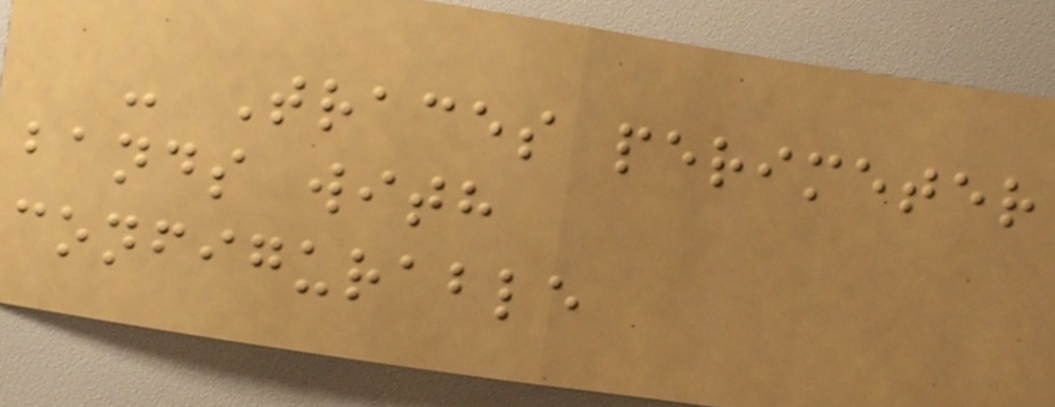- Traces perimeter
bands with
configurable
